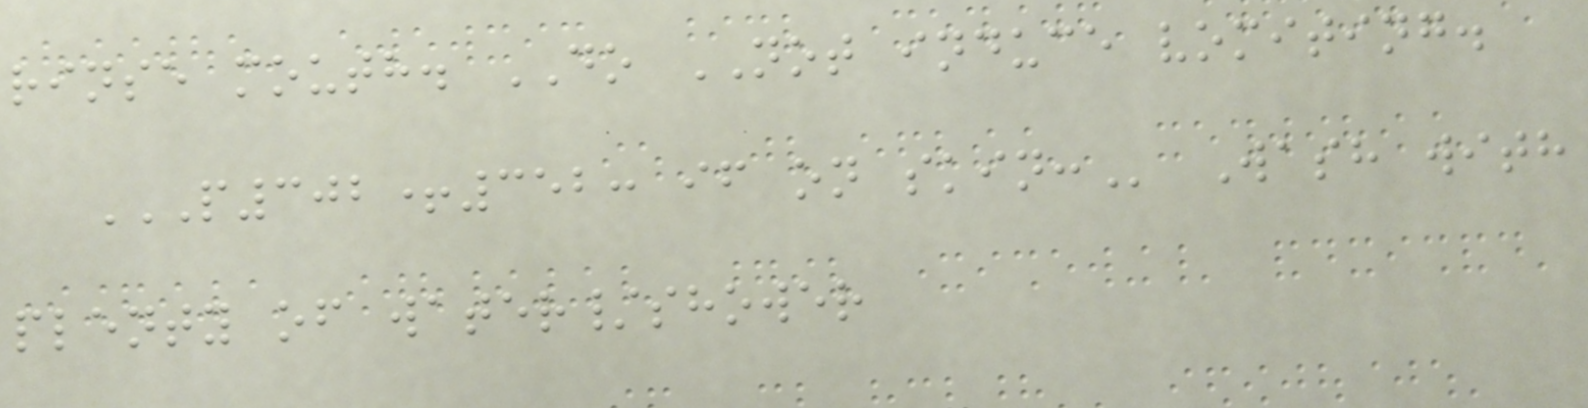rinse mouth. DO NOT induce vomiting.
P302+352: IF ON SKIN: Wash with
plenty of water/shower
